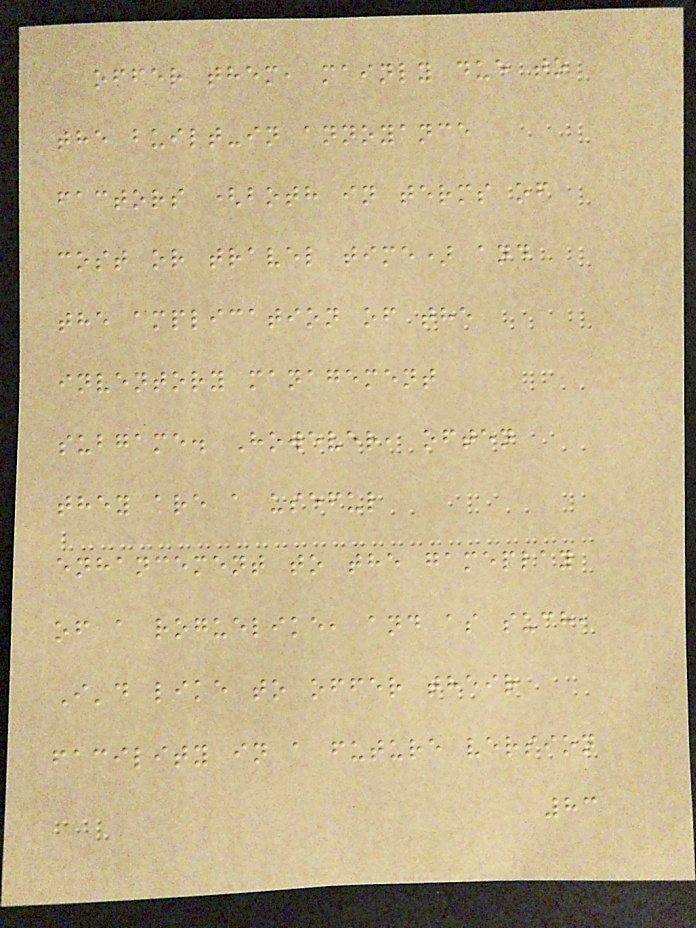offer them, mainly due to
the built-in annoyance
factors (both in terms of
cost or travel time) and
the amplication of the
inventory management
subgame. However, often
they are a useful
enhancement to the gameplay
of a roguelike, and as such,
I'd like to offer their
facility in a future version
83
